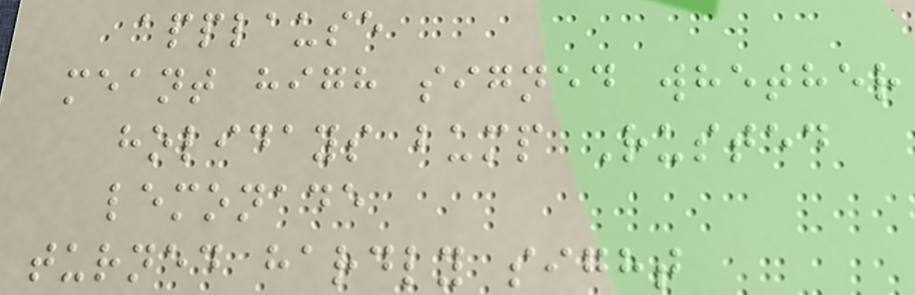applause
meant high signed whether
holidays bump Rusted
lemonade
turned hardly sight
